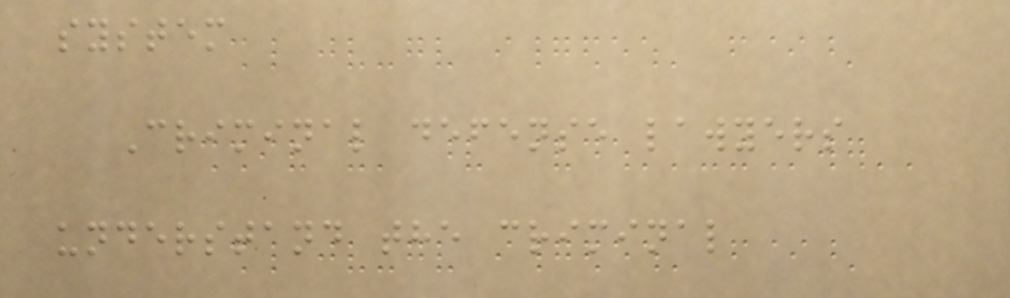system
Criminal defense lawyers
understand the criminal
